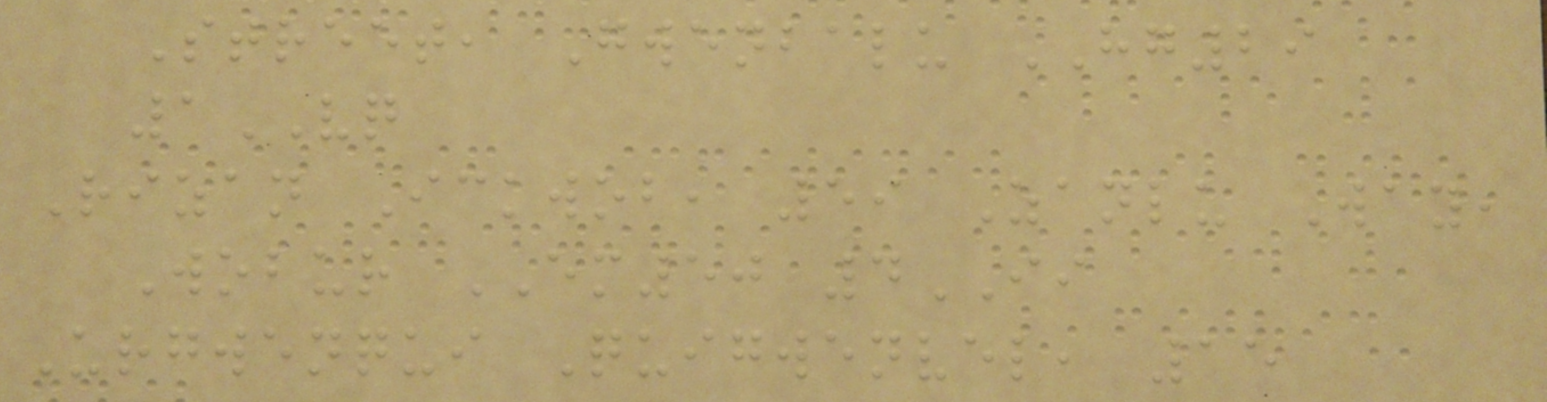Street, Gwenbalu HG29
1VQ
Rizan Ickwob, 59 Zanlu Way,
Wobur EM50 4II
Urgwenqui Quigwenvel, 15
